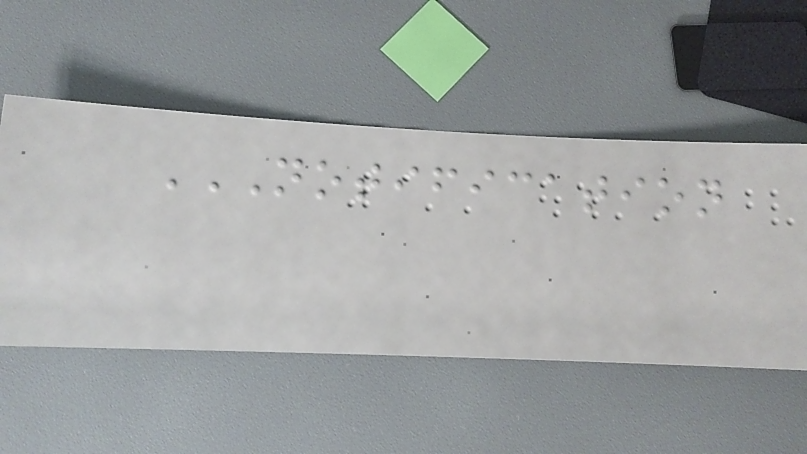NOTIFICATION
